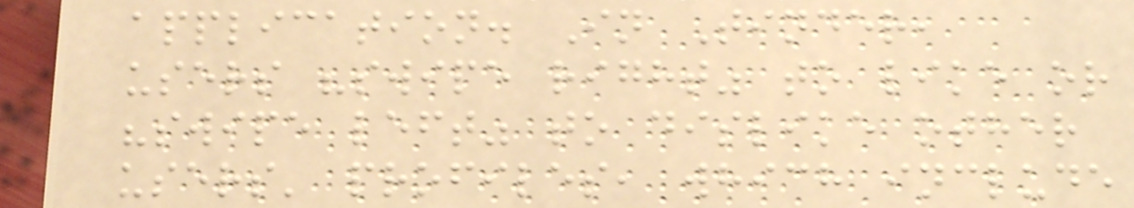application. In Tinder,
users "swipe right" to like or
"swipe left" to dislike other
users' profiles, which include
